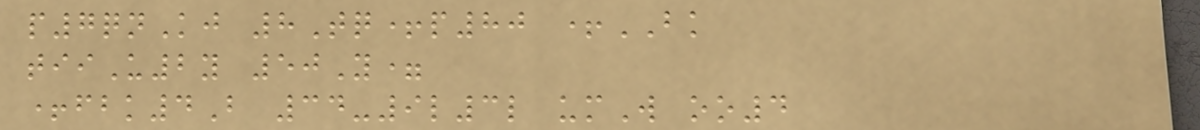p7qnKj 8Tq+p80 +BK
tiiU2y 50Y=
+fbk4B 34-9l3l umW oo4
